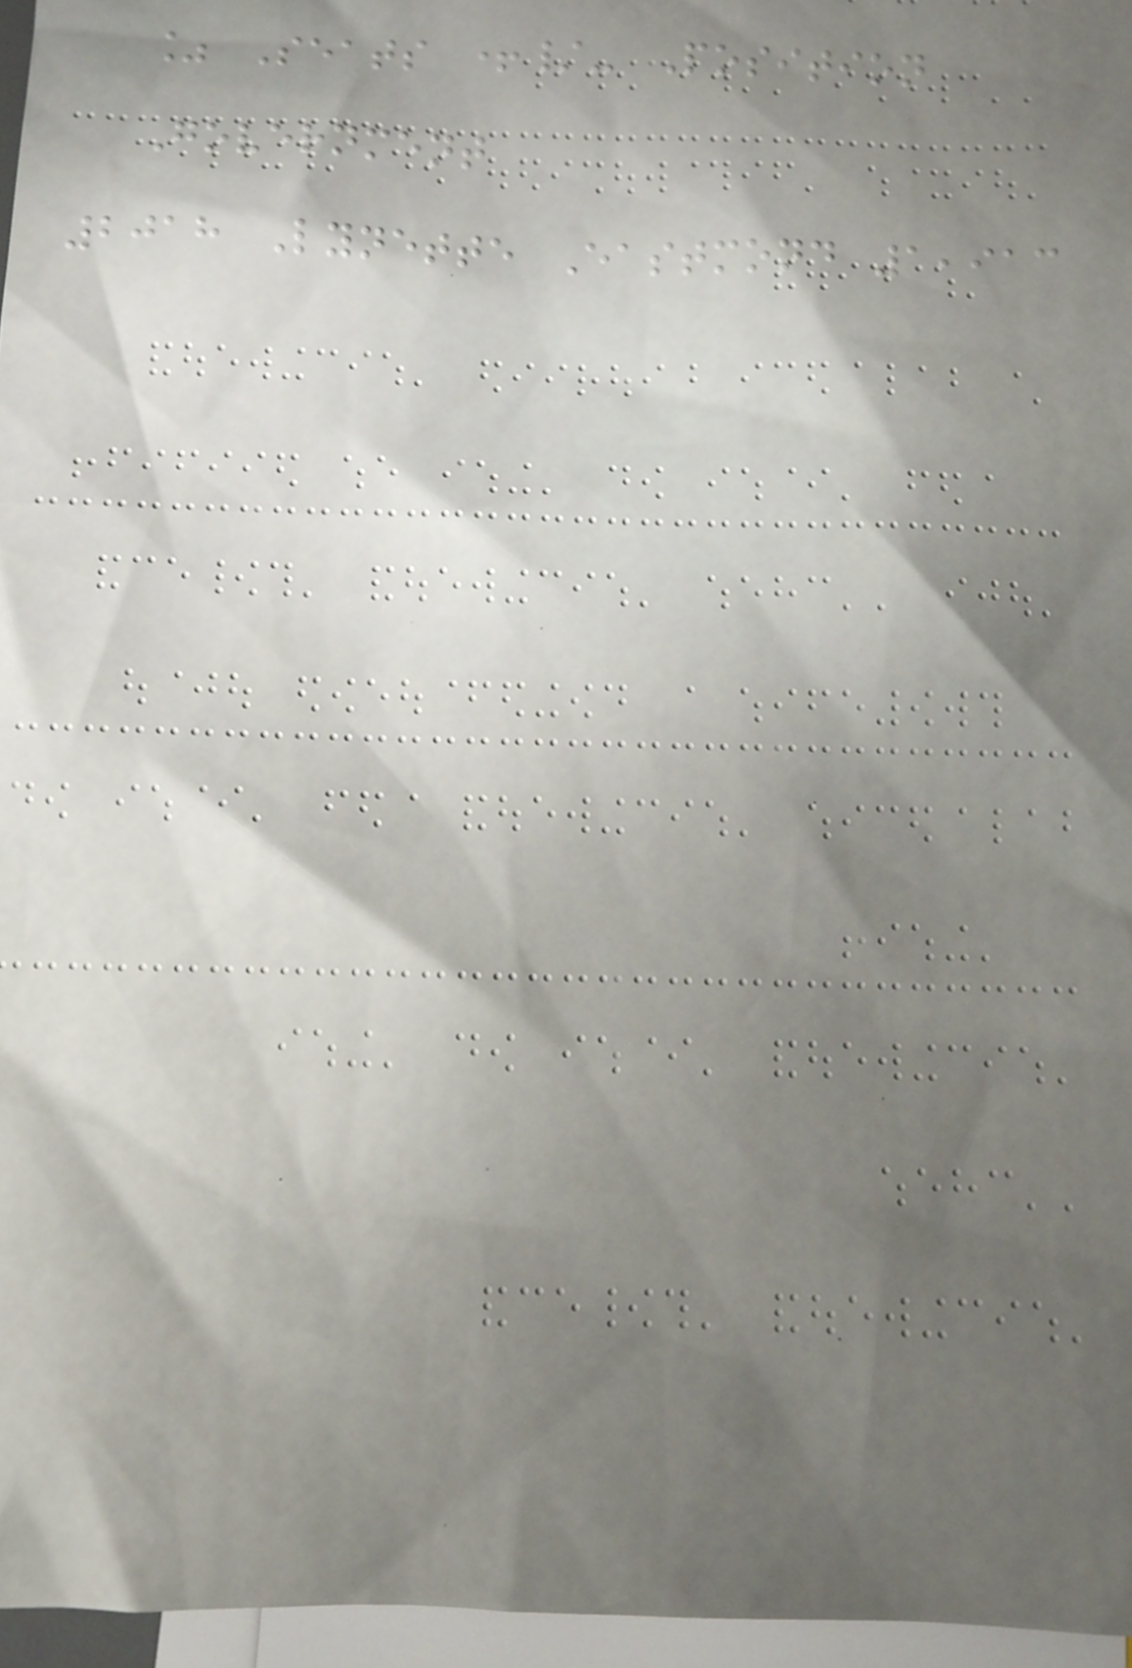% Seats +/- Position
Government
2018 Lynette Eastmond 1,913
